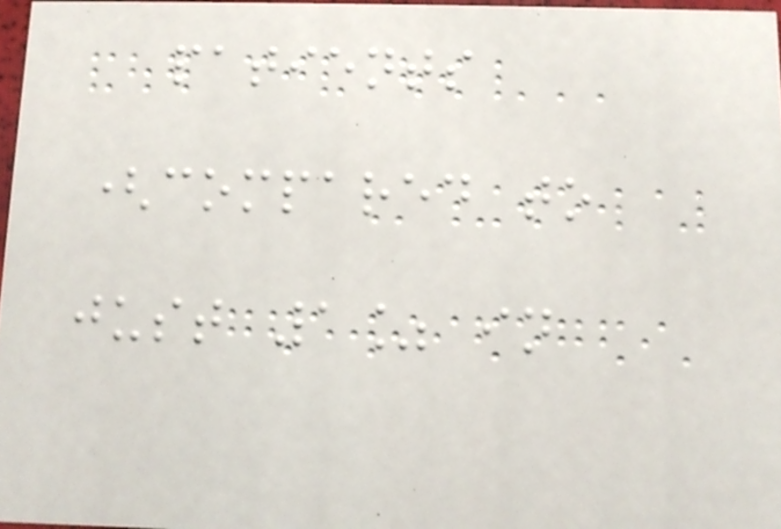patients
(compared to
just 1% in
